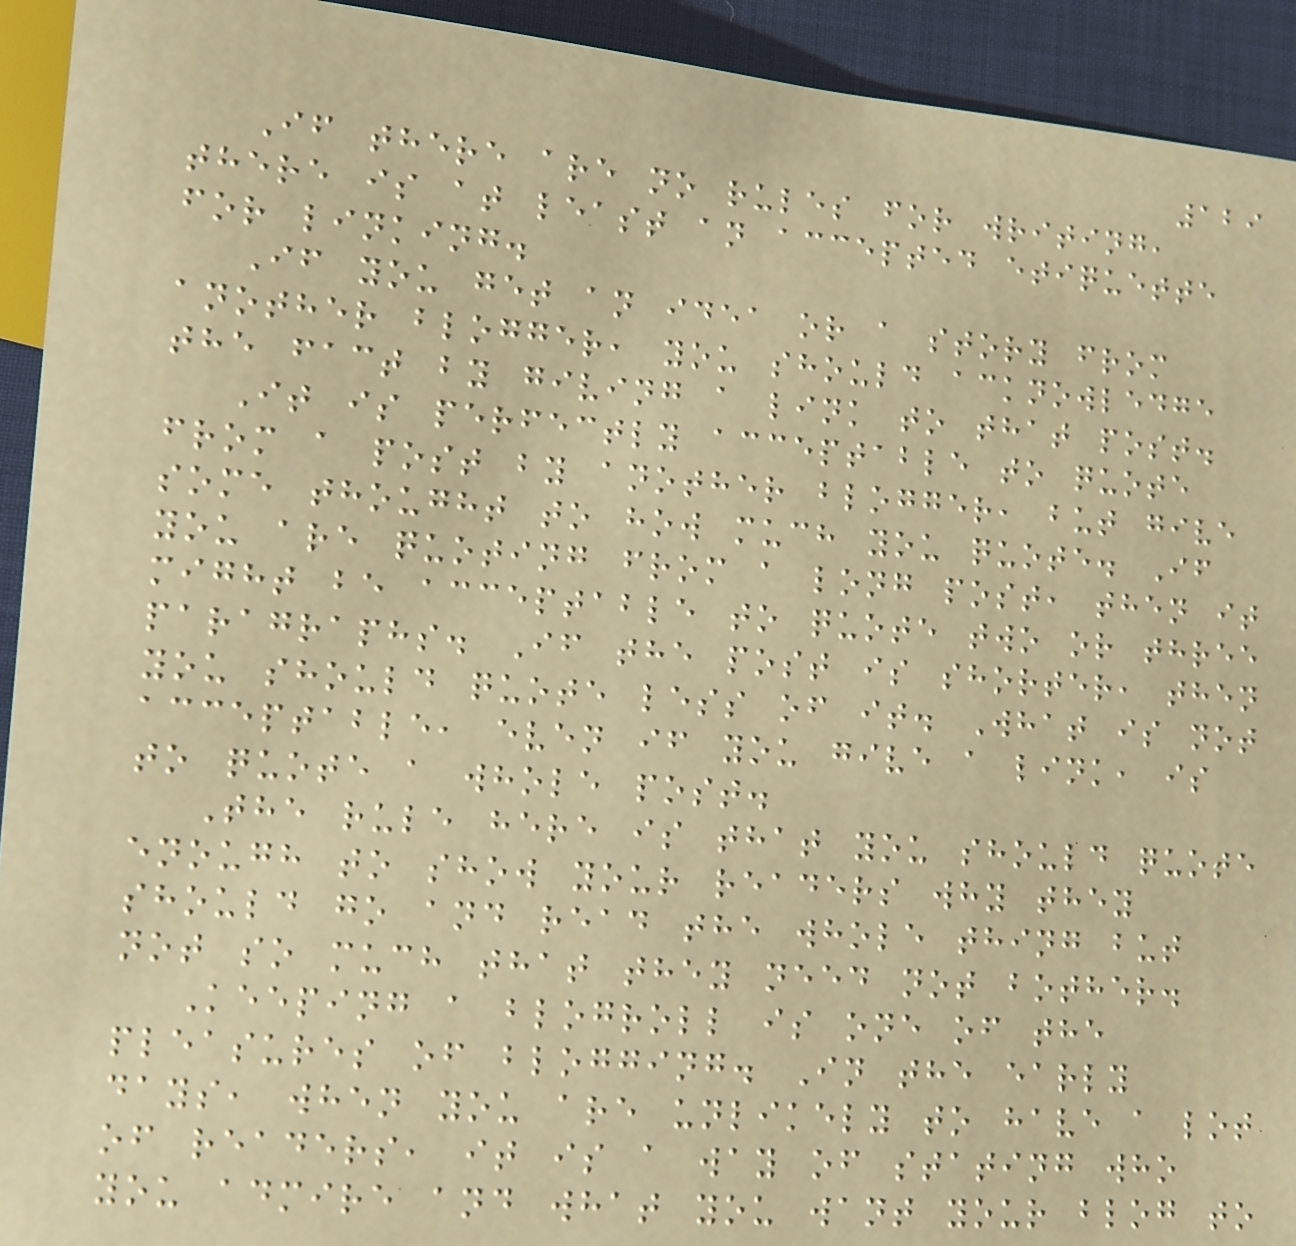129
If there are no rules for writing,
there is at least an accepted etiquette
for linking.
If you get an idea or a story from
another blogger, you should acknowledge
the fact by giving a link to that post.
It is perfectly acceptable to quote
from a post by another blogger, but give
some thought to how much you quote. If
you are quoting from a long post, then it
might be acceptable to quote two or three
paragraphs. If the post is shorter, then
you should quote less of it. What is not
acceptable, even if you give a link, is
to quote a whole post.
The rule here is that you should quote
enough to show your readers why they
should go and read the whole thing but
not so much that they need not bother.
Keeping a blogroll is one of the
pleasures of blogging. In the early
days, when you are unlikely to have a lot
of readers, it is a way of stating who
you admire and what you want your blog to
